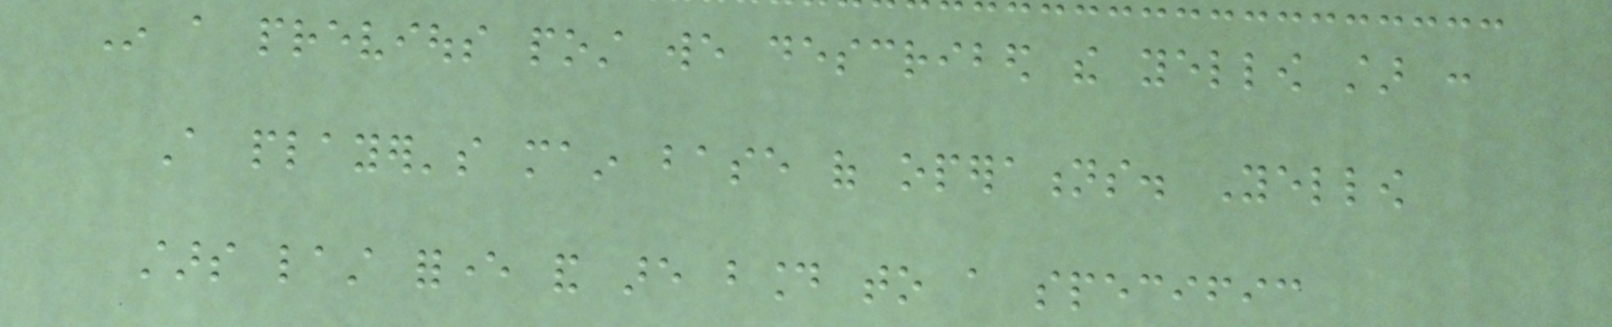In a previous post we described the yellow star :
A player's main base of operations. Yellow
stars last forever and are bound to a specific
